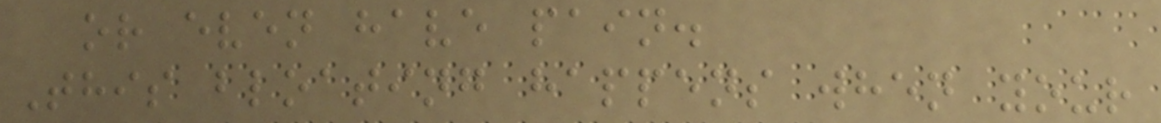or even have pain.
This bloating happens when your
